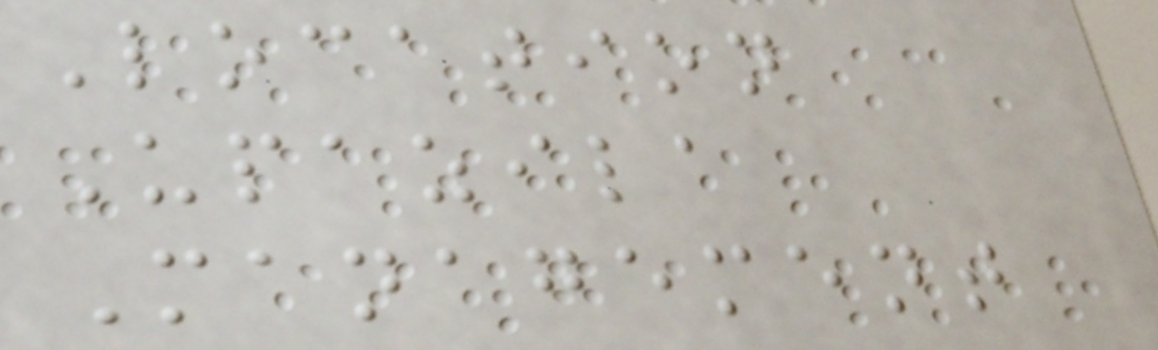Location
Upazila
Management
